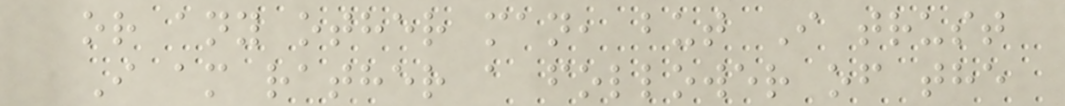or any other man, but I trust
I am rather a follower of the
